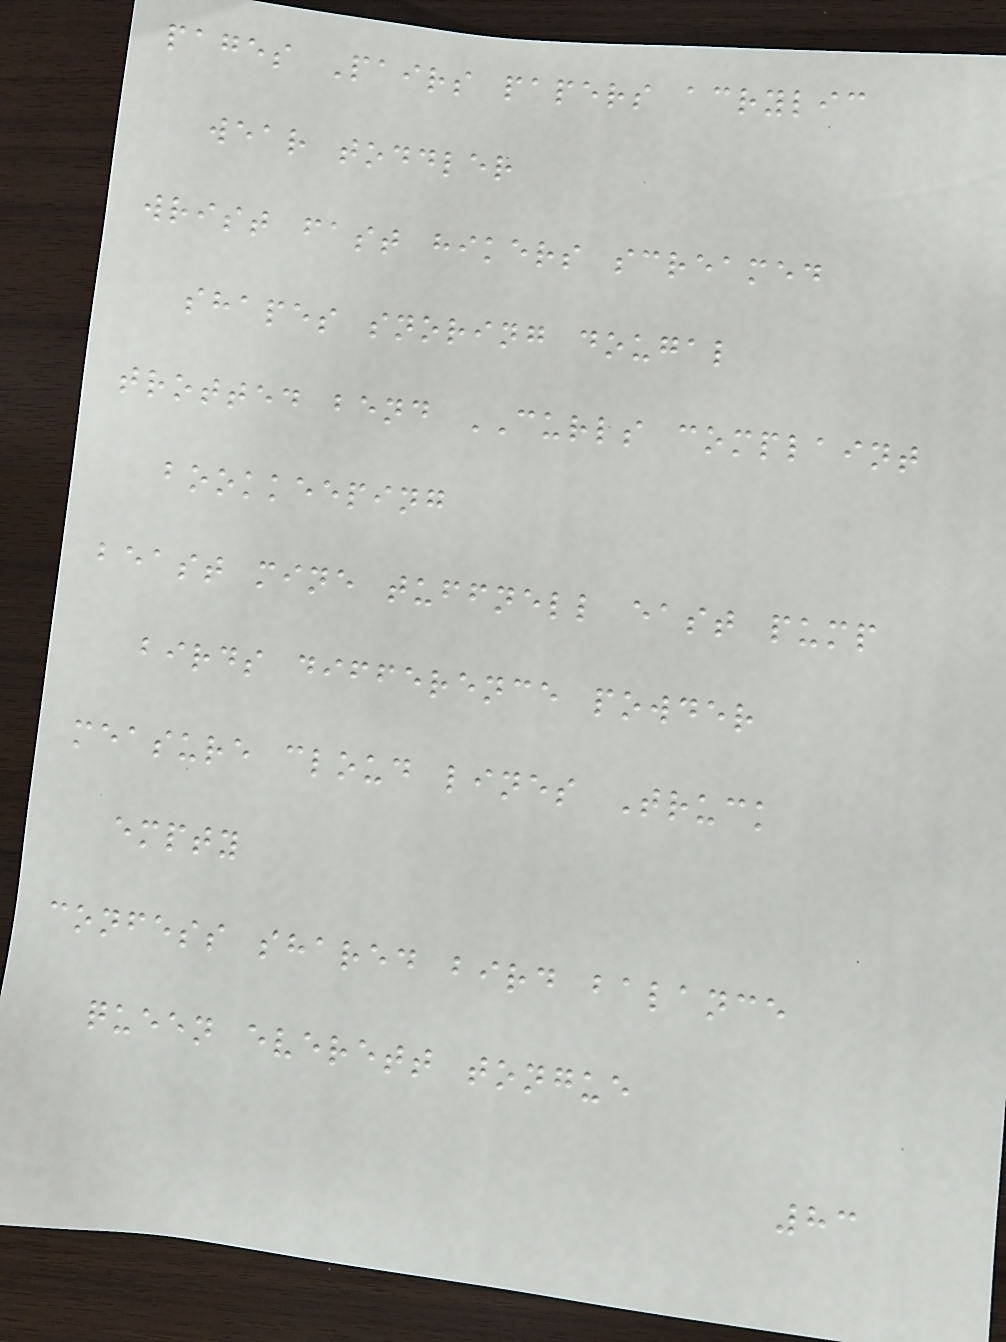pages Pairs papers acrylic
wear toddler
wrist fast hikers screamed
shapes snoring dougal
trotted bend CURLS complaint
bookkeeping
beast mine tuffnell east pump
birds difference powder
measure cloud lines Truck
empty
confess shared bird balance
queen everett tongue
83
